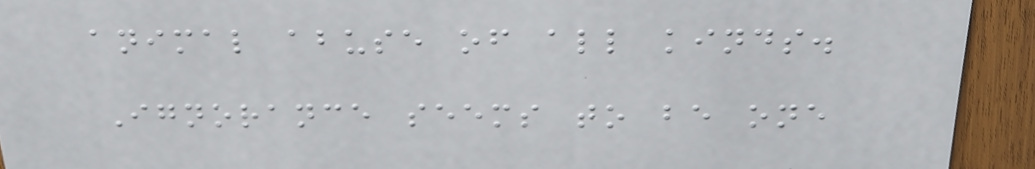animal abuse of all kinds.
Ignorance seems to be one
